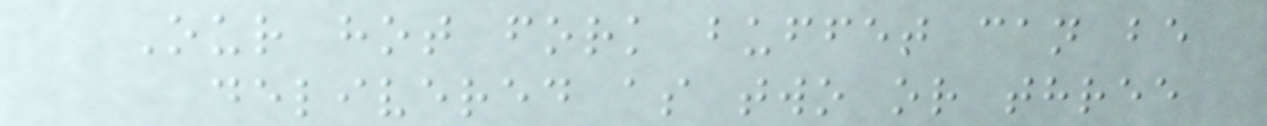Our hot fork buffet can be
delivered as two or three
